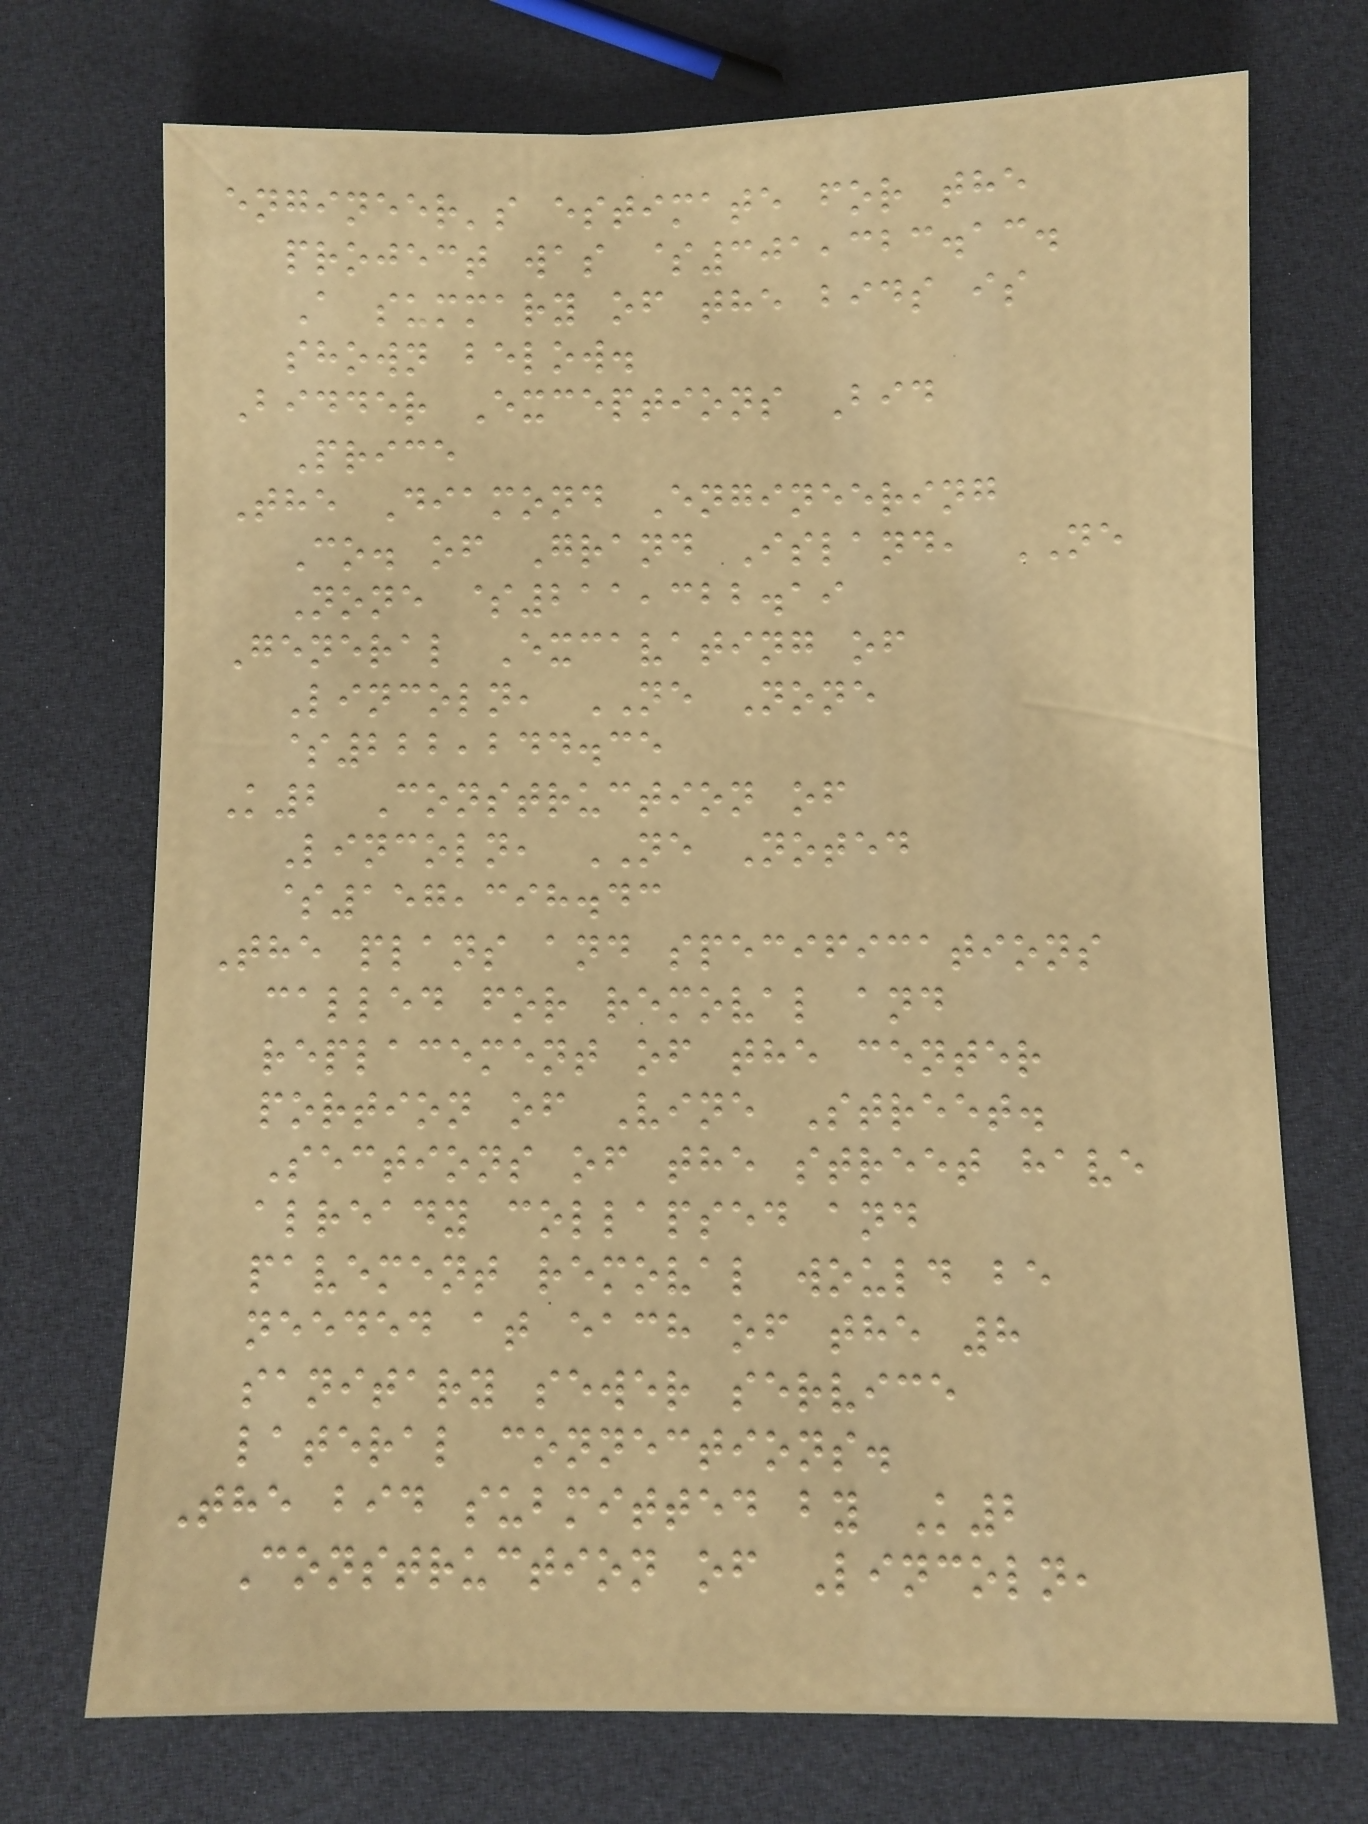engineer's estimate for the
project was $301,323.13.
A summary of the bids is
shown below.
Bidder Exceptions Bid
Price
The Diamond Engineering
Co. of Grand Island, NE
None $211,322.19
General Excavating of
Lincoln, NE None
$222,244.35
K2 Construction of
Lincoln, NE Noted
$157,398.43
The plans and specifications
called for removal and
replacement of the center
portion of Vine Street.
Sections of the street have
already collapsed and
pavement removal would be
needed at each of the 8
sanitary sewer service
lateral connections.
The bid submitted by K2
Construction of Lincoln,
